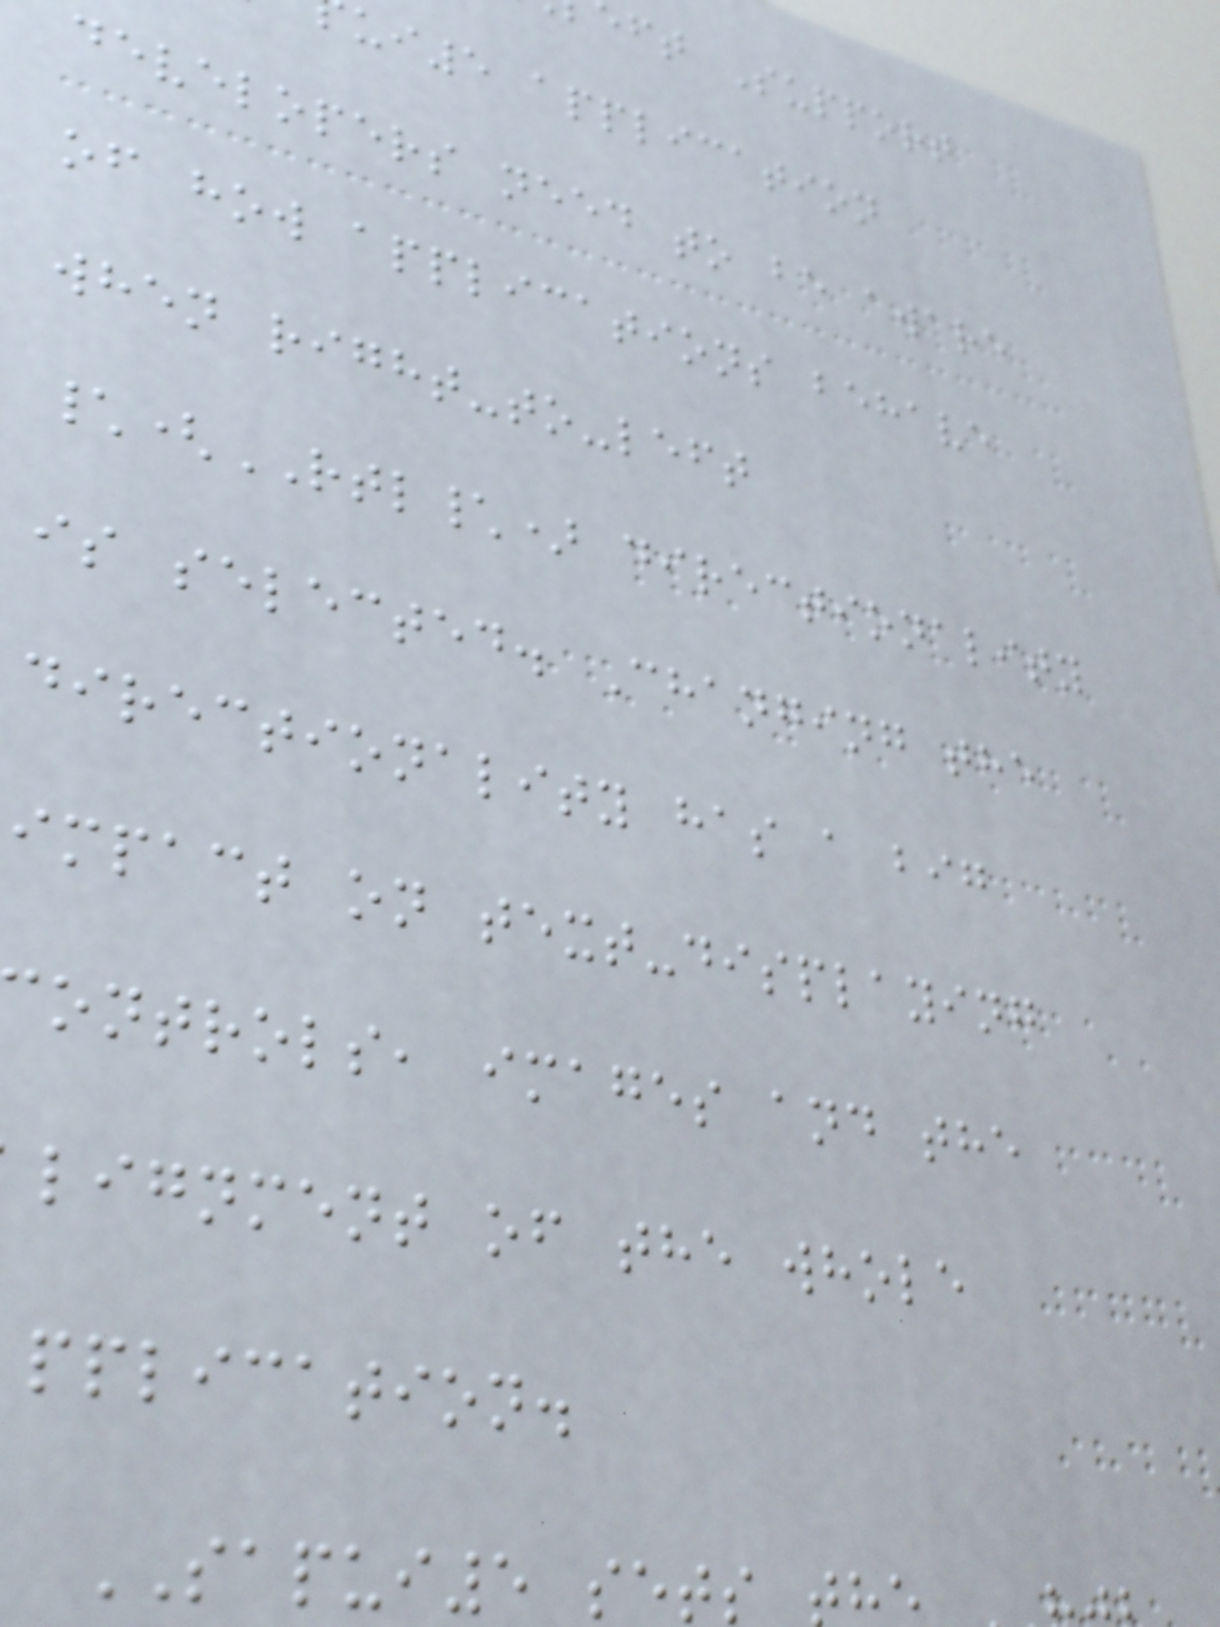ft Support
ui5 application
developers need to be aware
of how applications behave
when right-to-left
\(RTL\) directionality
is selected. Changing the
directionality has a big
impact on text-displaying
ontrols, images and the
lignment of the whole
pplication.
SAPUI5 sets
